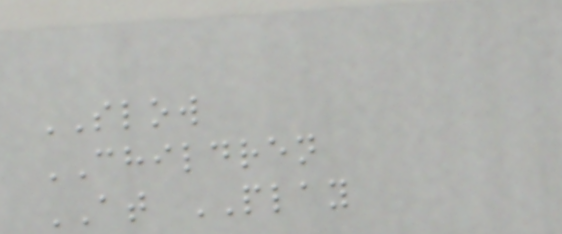SLOW
CHILDREN
AT PLAY
